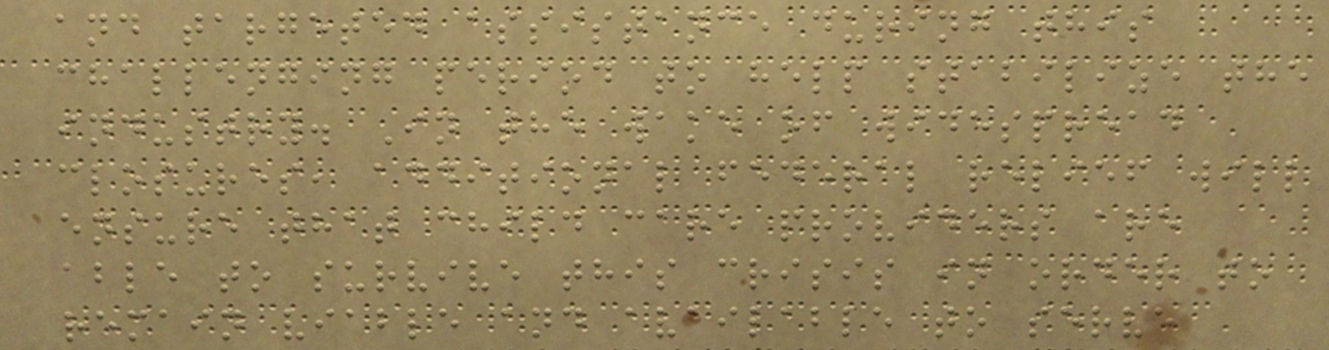and targeted assistance during this
challenging period to help stabilize the
industry. In the wake of widespread
closures, additional federal relief will
ensure that child care providers are
able to survive this crisis in order to
remain viable and available to serve
